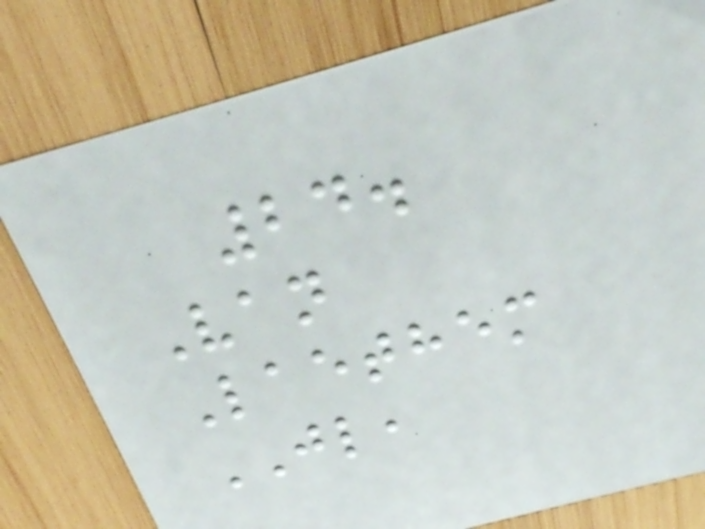24.
Van
Laethem
JL,
